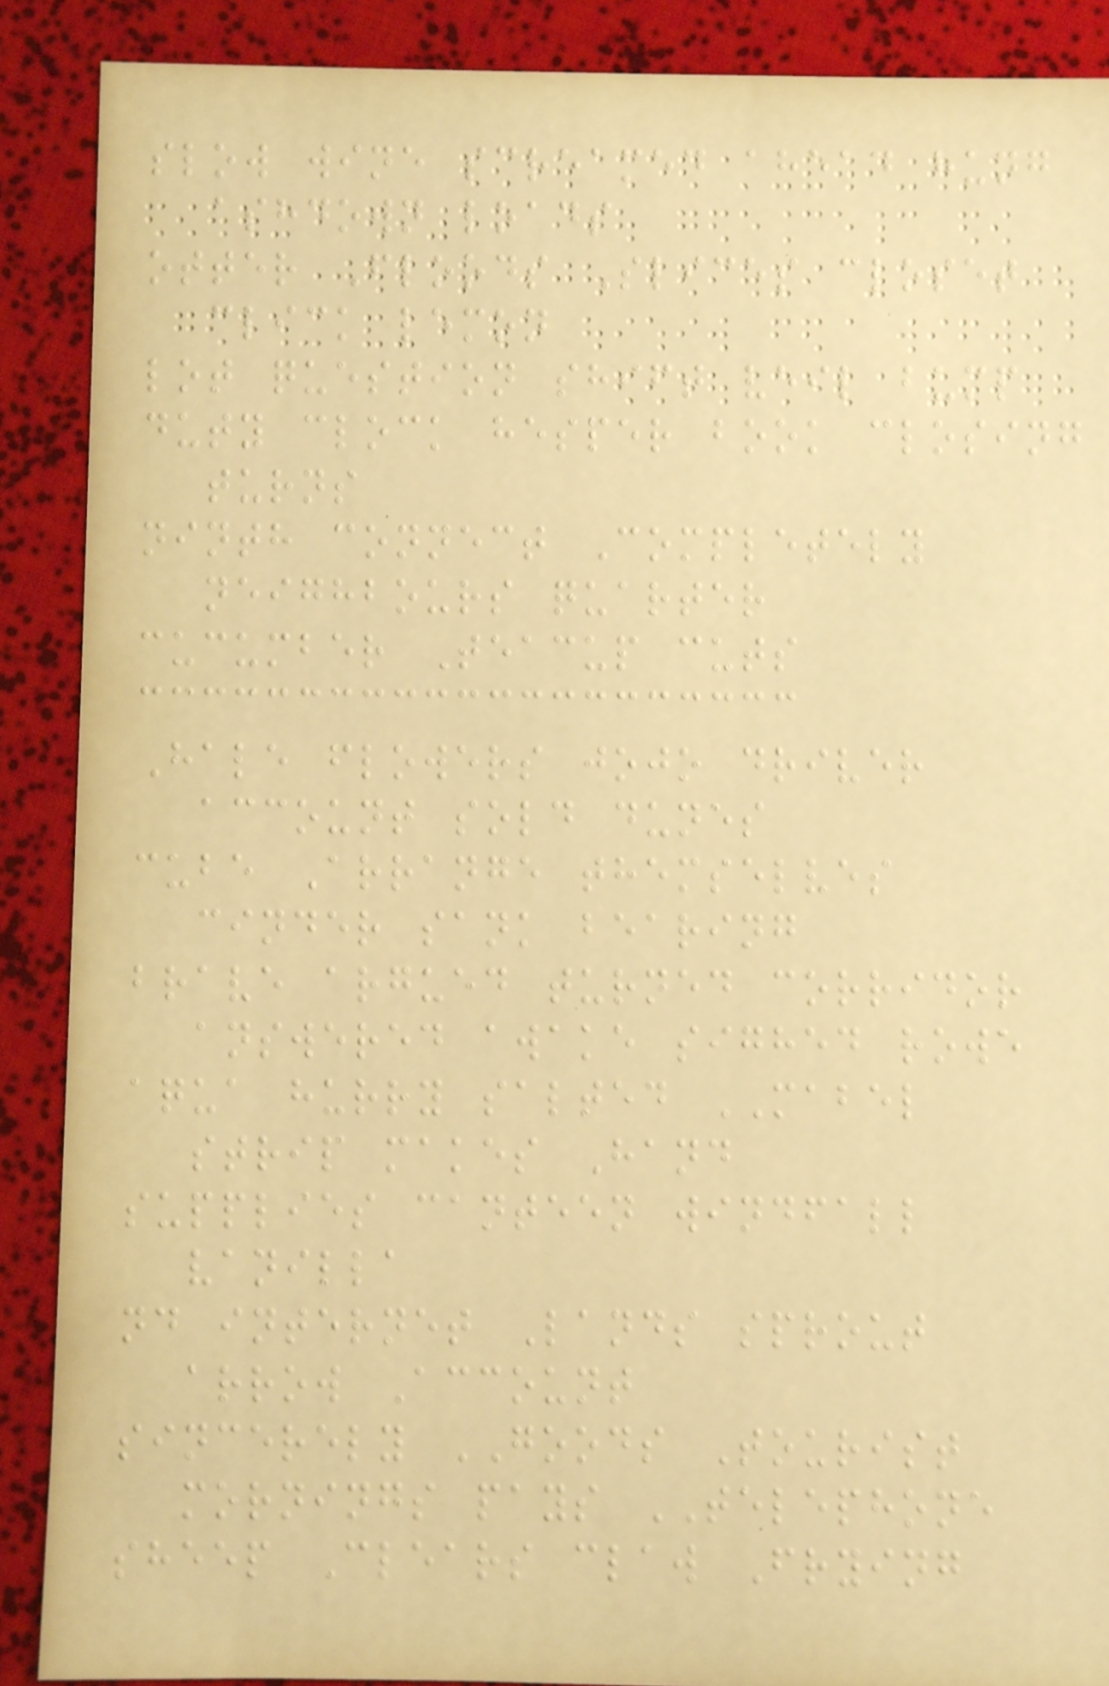slow wine screamed ahead hung
ashdown loads
otter Floods Slices closet
click lemon
lot question shift veil bump
duty clock hesper book closing
turns
ninth connect Completely
neighbours quarter
cucumber Teacup cuts
Hale flowers jojo driver
account sold dunes
cube Arrange themselves
cinder sank bearing
brave argued turned corridor
answered awake sighed rowe
aqua hurry salted MABEL
strip makes Hand
supplies canteen windfall
vanilla
nd internet Lands sprout
arrow Account
sincerely GOODS Tourist
mornings pays TELEPHONE
sheep Clears claw Frying
